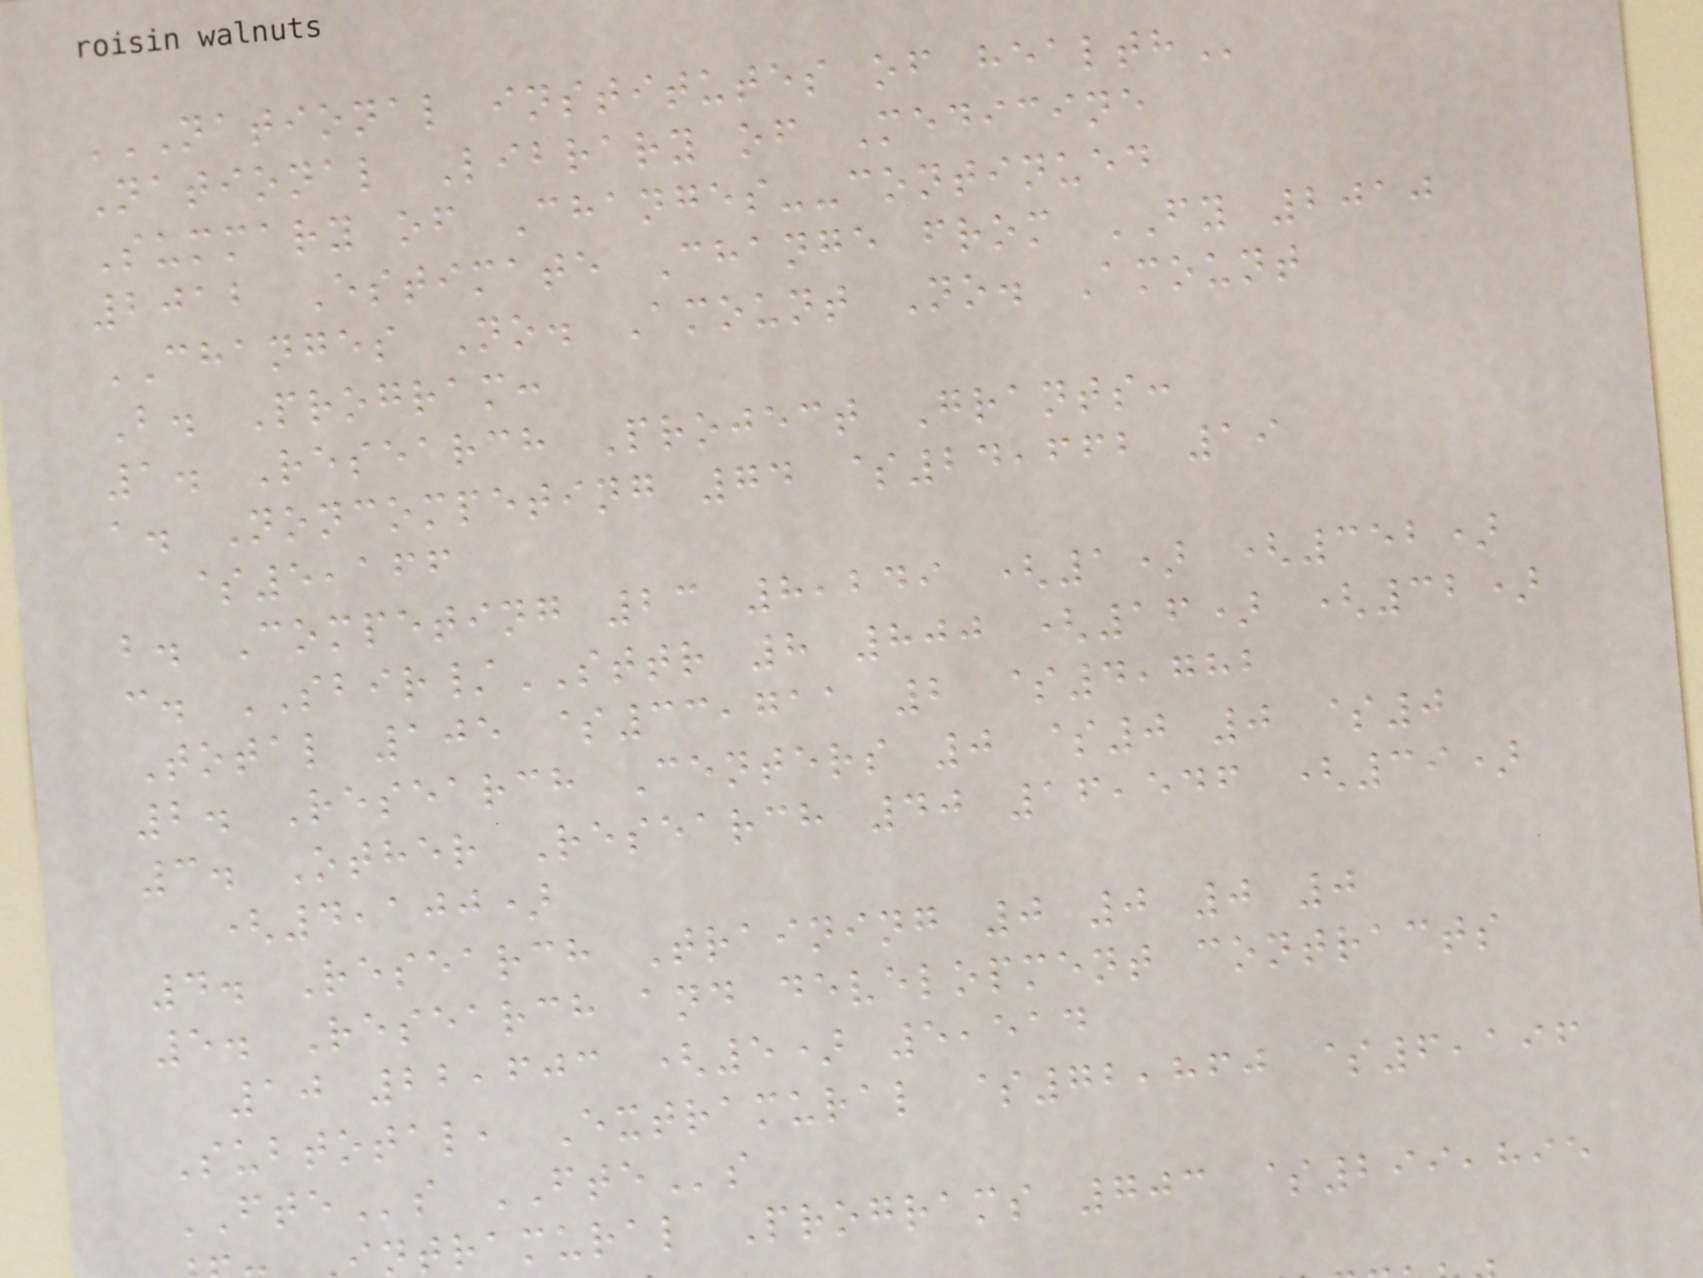NATIONAL INSTITUTES OF HEALTH
National Library of Medicine
Summary of Changes--continued
2012 Estimate Change from FY 2010
CHANGES No. Amount No. Amount
B. Program:
1. Research Project Grants:
a. Noncompeting 74 $24,662 19
$5,166
b. Competing 23 8,249 (1) (352)
c. SBIR/STTR 8 800 (16) (32)
Total 105 $33,711 2 $4,782
2. Research Centers 0 $0 0 $0
3. Other Research 40 16,546 (39)
(4,100)
4. Research Training 0 0 0 0
5. Research and development contracts
10 22,603 (5) 5,514
Subtotal, Extramural $72,860 $6,196
FTEs FTEs
ntramural Programs 703 $299,895
